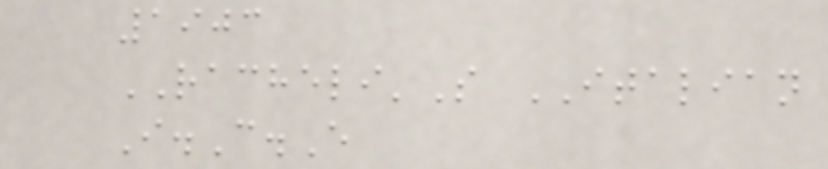1903
RACHELI'S ITALIAN
I.C.E
